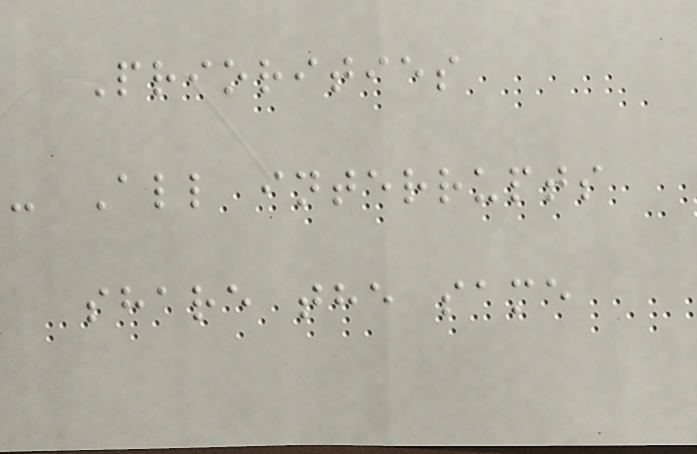Priorities
- All interrupts
share the same
